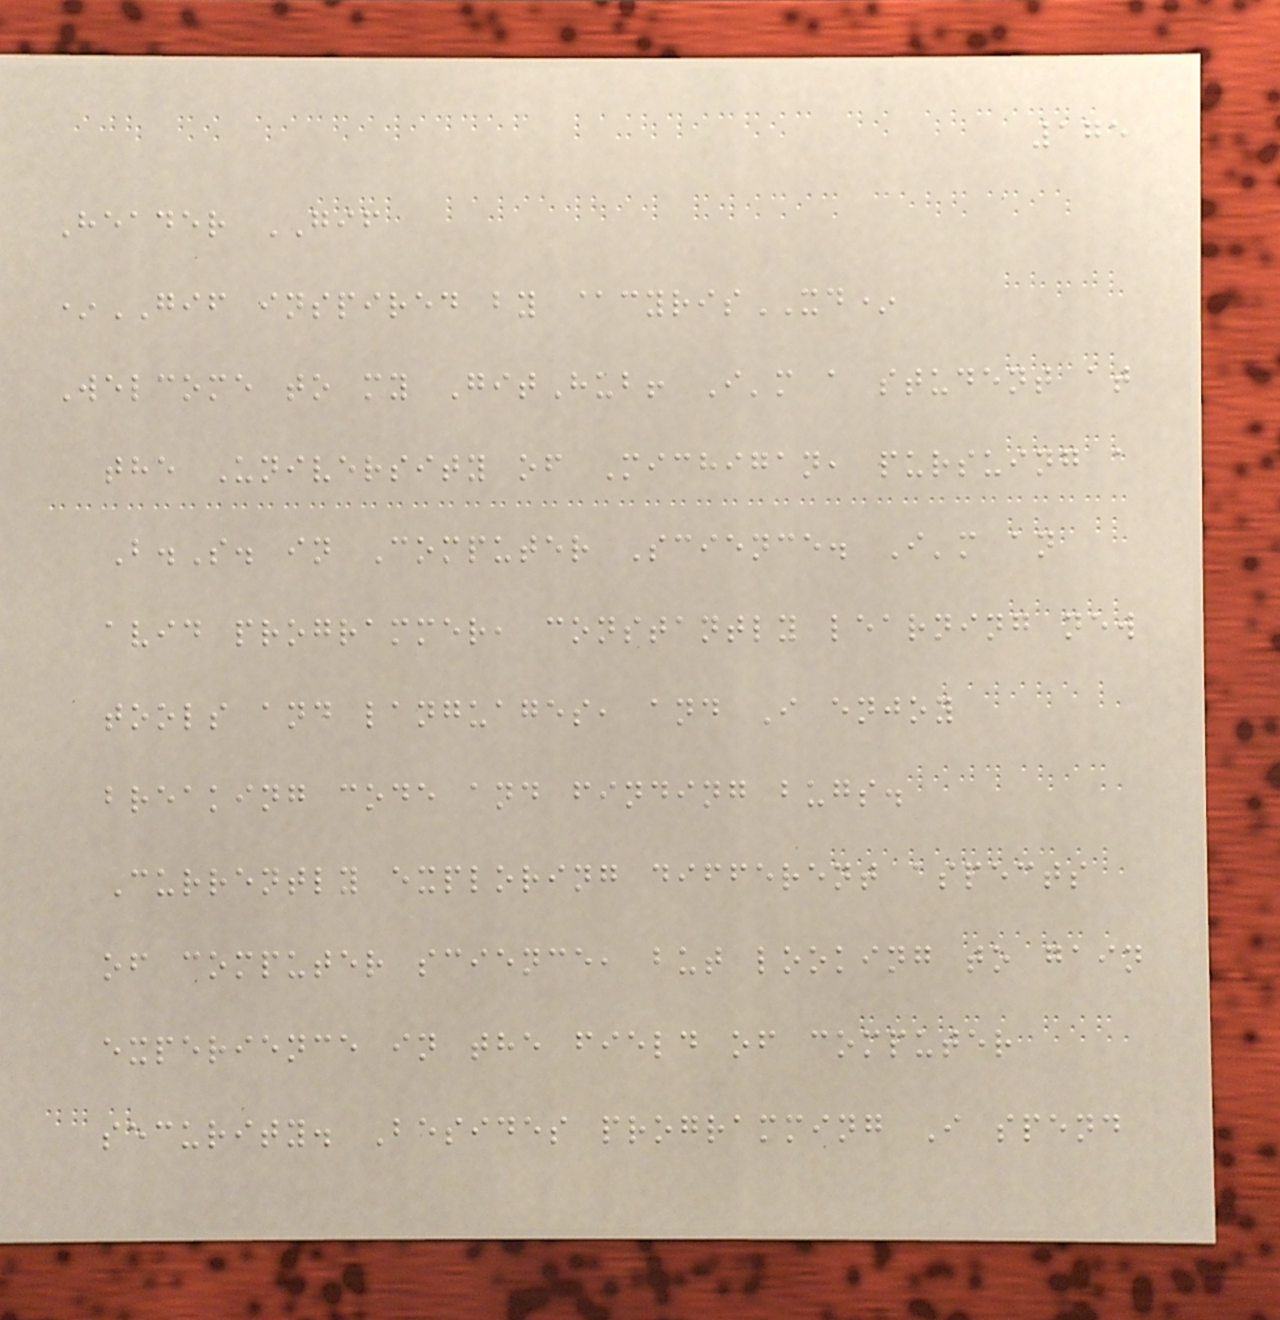175
Header GIF
*GIF inspired by @cyrisXD*
Welcome to my GitHub! I'm a student at
the University of Michigan, pursuing a
B.S. in Computer Science. I'm an
avid programmer, constantly learning new
tools and languages, and I enjoy
breaking code and finding bugs.
Currently exploring different aspects
of computer science, but looking to gain
experience in the field of computer
security. Besides programming I spend
